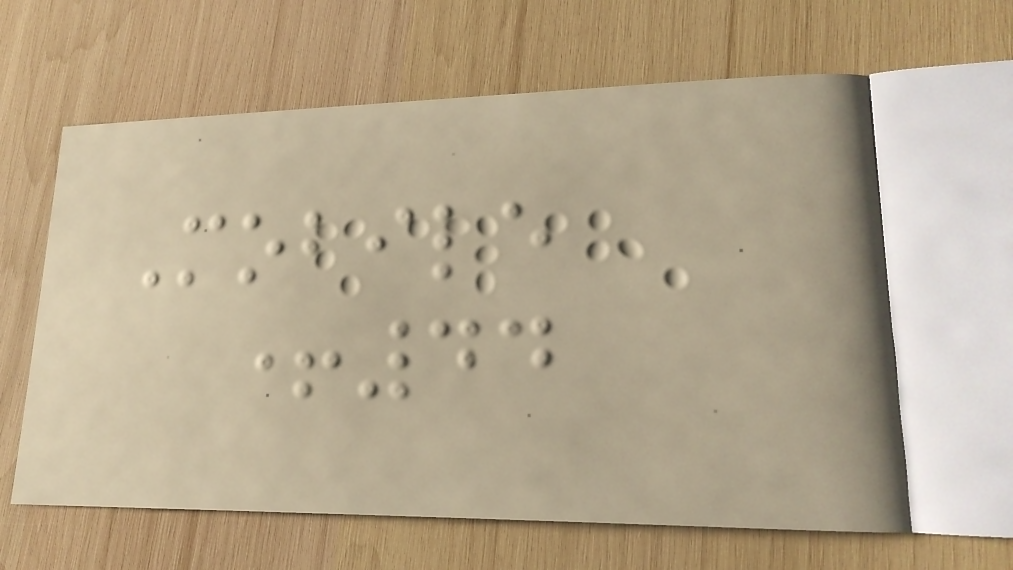Mobile
+44
